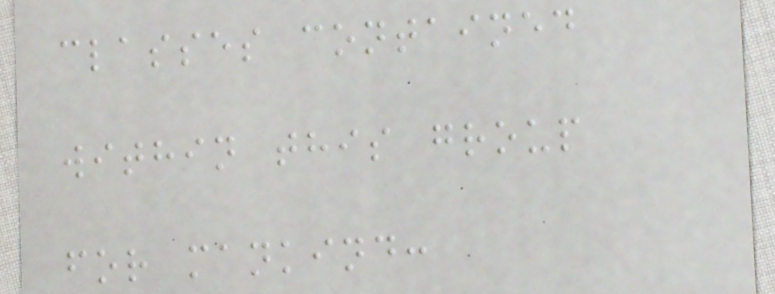classes contained
within this group
for mankind:
